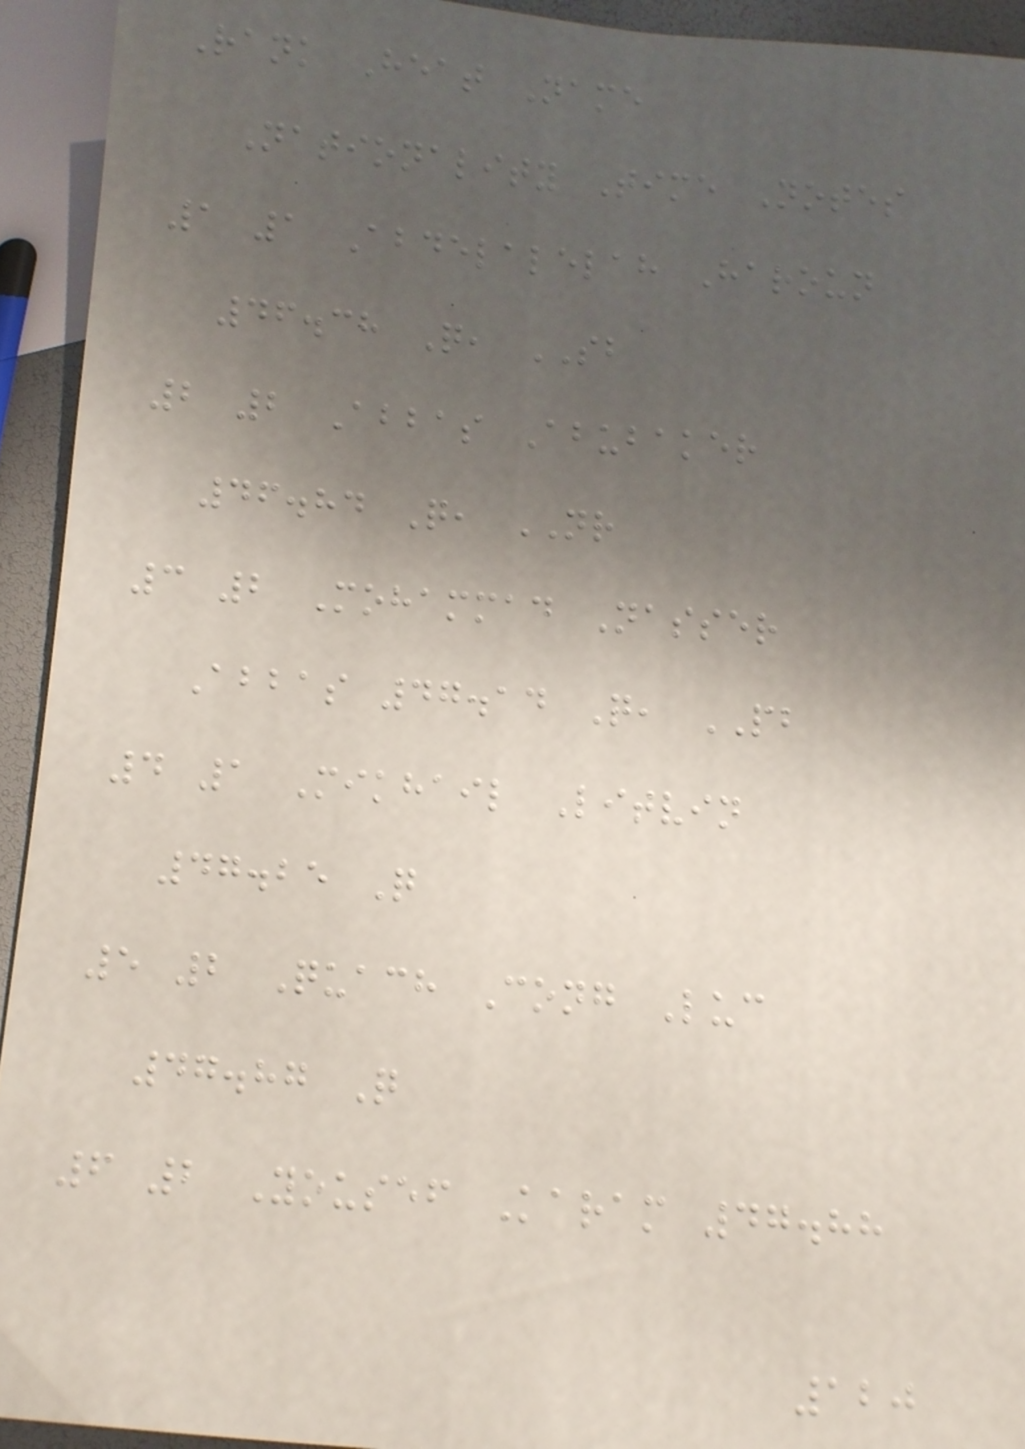Rank Heat Name
Nationality Time Notes
1 1 Abdelalelah Haroun
46.38 Q, SB
2 2 Abbas Abubaker
46.84 Q, NR
3 2 Mohammad Nasser
Abbas 47.14 Q, PB
4 1 Mikhail Litvin
47.25 Q
5 2 Quach Cong Luc
47.87 Q
6 2 Yousef Karam 47.88
120
